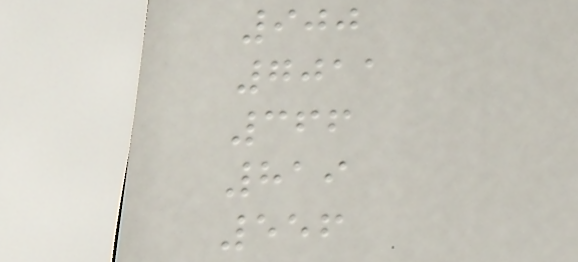900
7011
366
819
556
